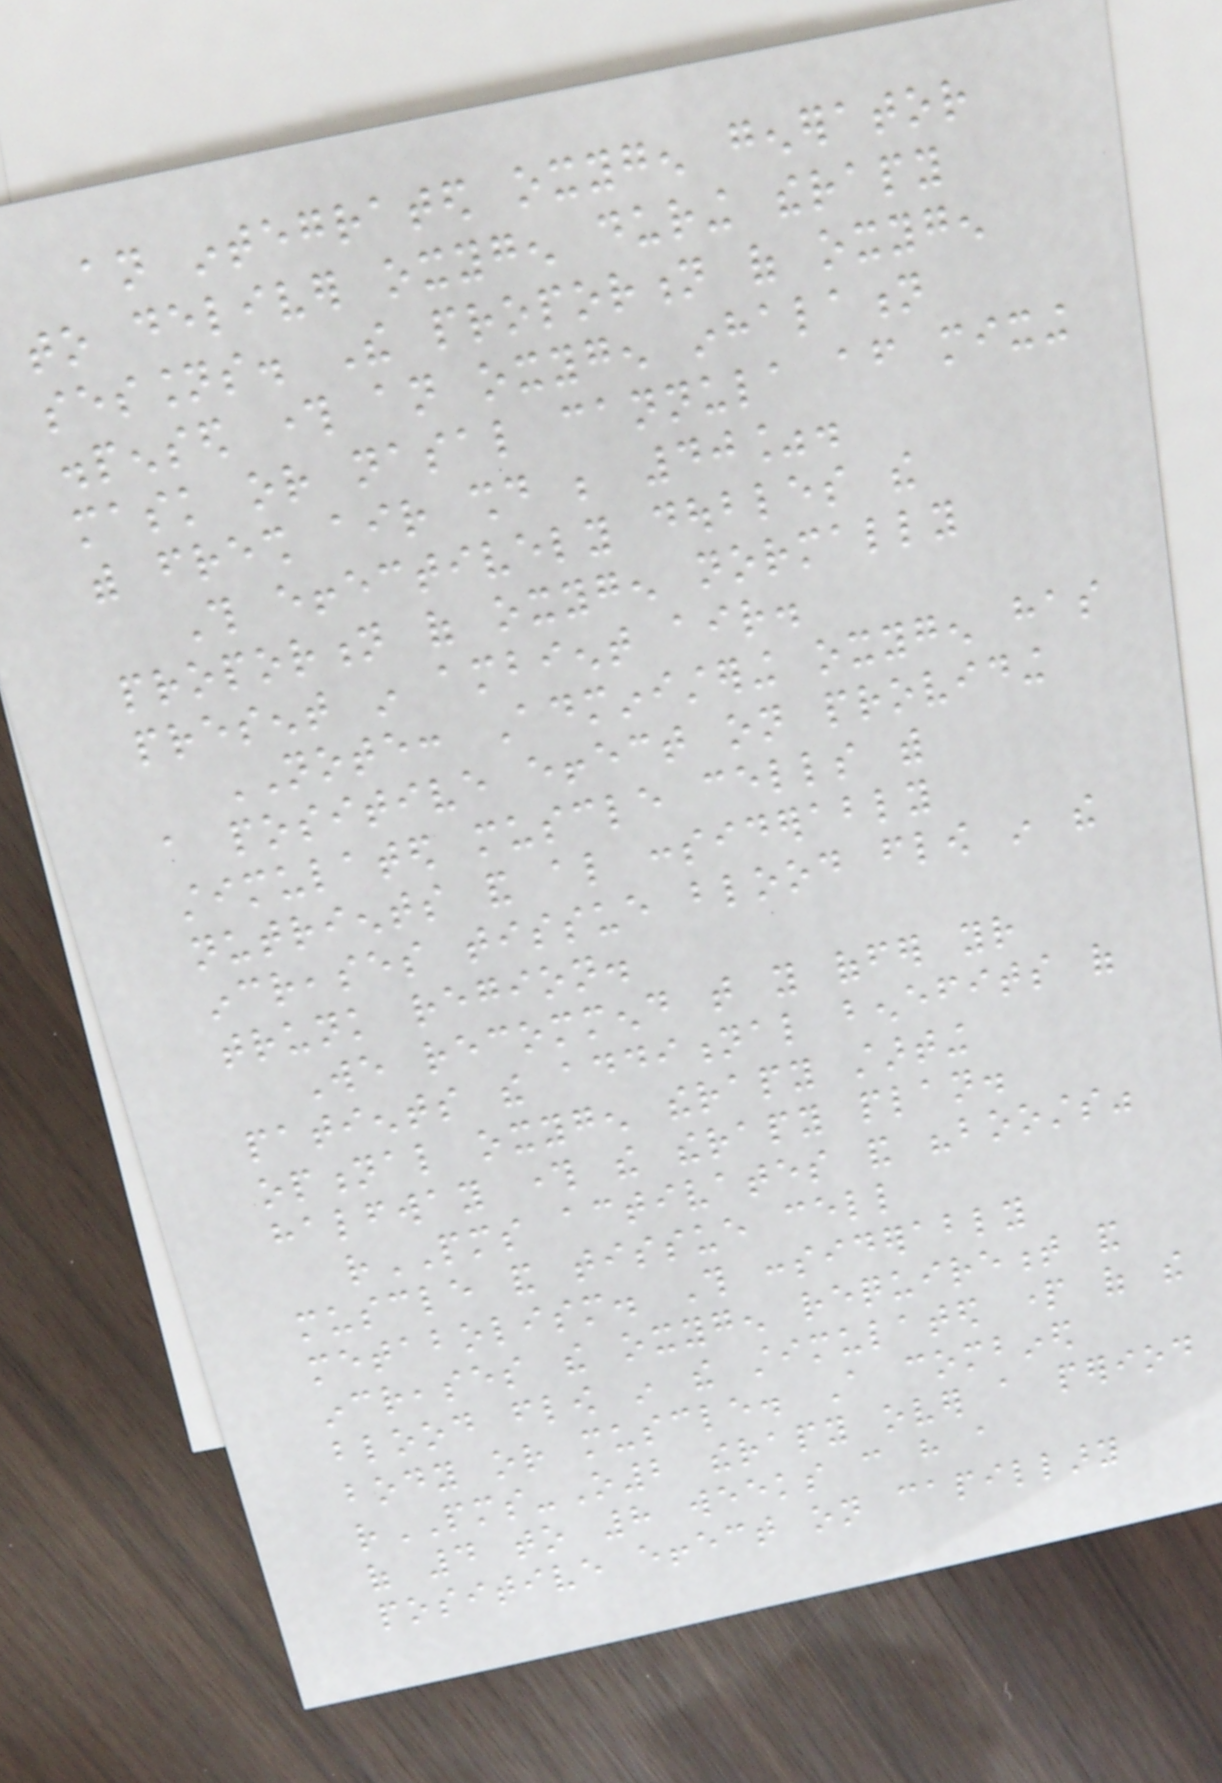an integrated oxygen generator
to deliver oxygen during therapy
sessions. The proportion of oxygen
dispensed through an oxygen inhalation
mask or nasal cannula after mixing
with fresh air should be 40%.
This effectively doubles the
proportion of oxygen normally
present in ambient air.
NOTE: Administering oxygen has
a positive effect on providing
stimulated muscle cells with
nutrients and also considerably
increases tissue blood flow in the
trunk region.
We recommend that you offer your
patients the additional benefits of
optional oxygen therapy starting
halfway through the therapy plan.
rPMS activates and "boosts"
muscle and tissue cell
metabolism. This considerably
increases the oxygen requirement and
blood flow in the stimulated part of the
body or muscle. A combined
rPMS-O2 therapy over a period
of 4 to 8 weeks can have a
positive effect on capillary
